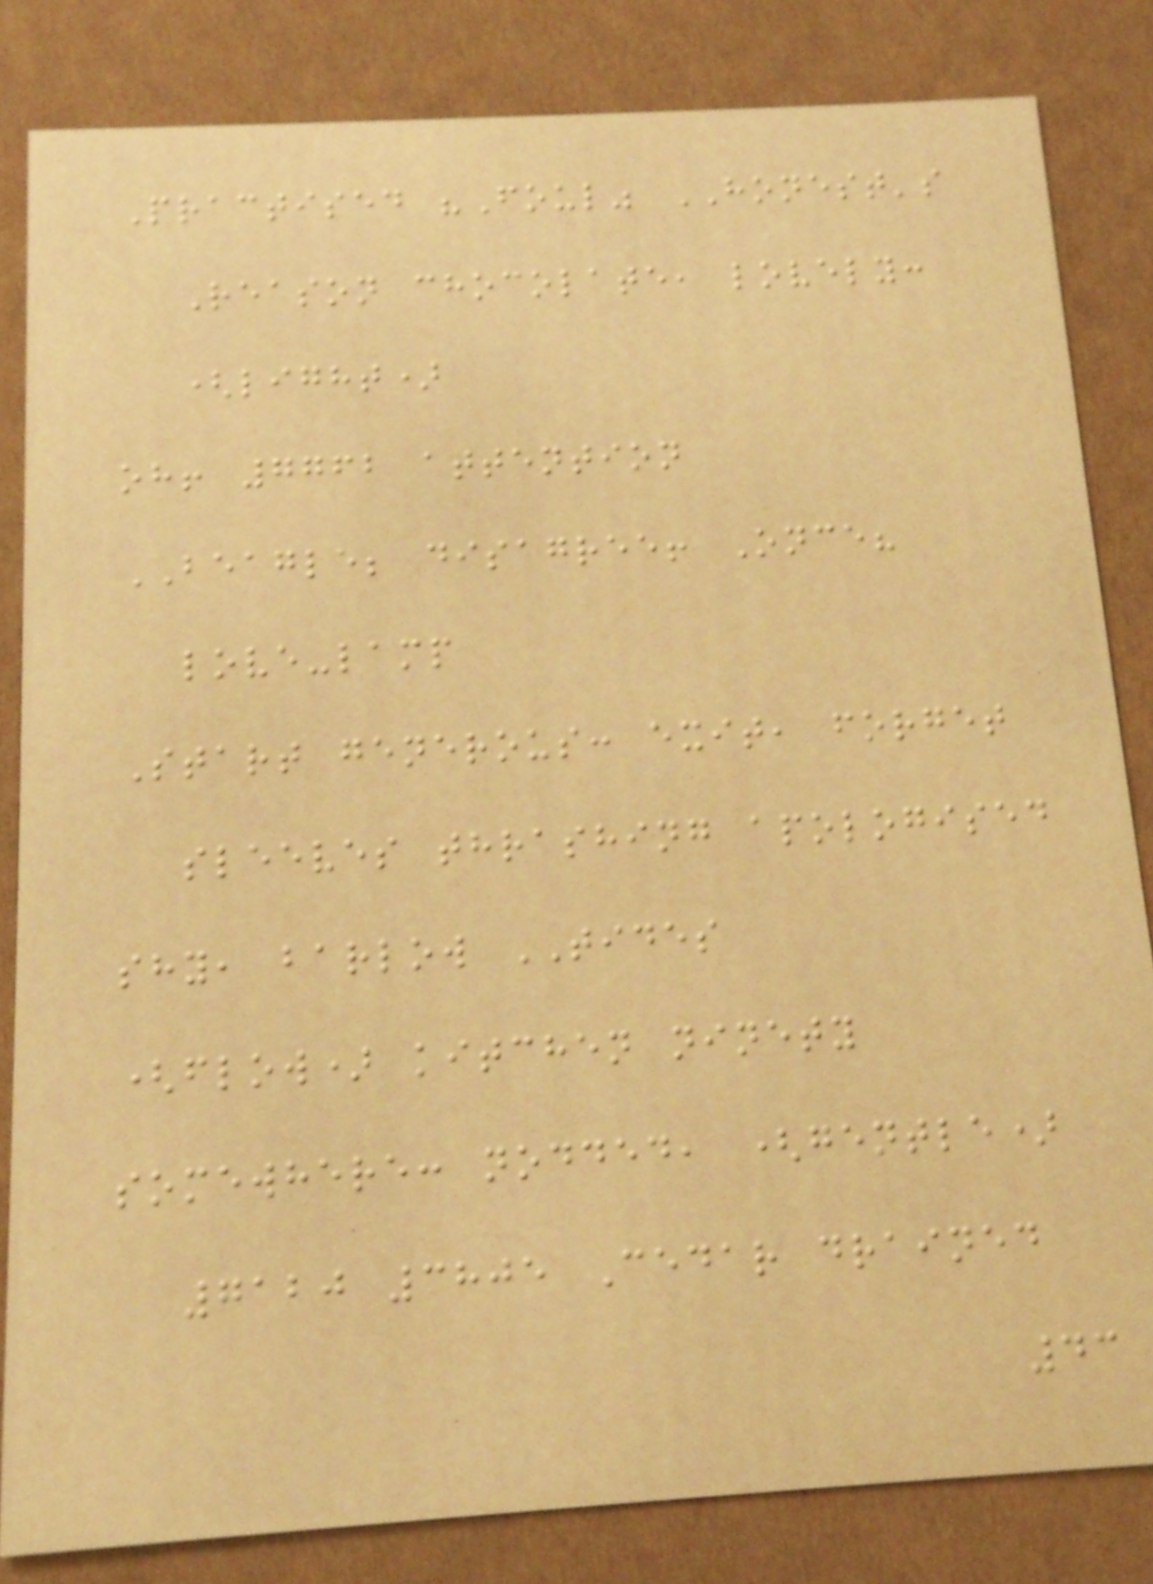Practised "Foul" HONEST's
Reason chocolate, lovely:
(light)
oh! 7762 attention
BEAGLE; disagree! Once?
love-lamp
Start generous: exit, forget
sleeves thrashing apologised
shy, barlow TIDES
(flow) kitchen ninety
somewhere: nodded, (gentle)
7120 3805 Cedar drained
43
